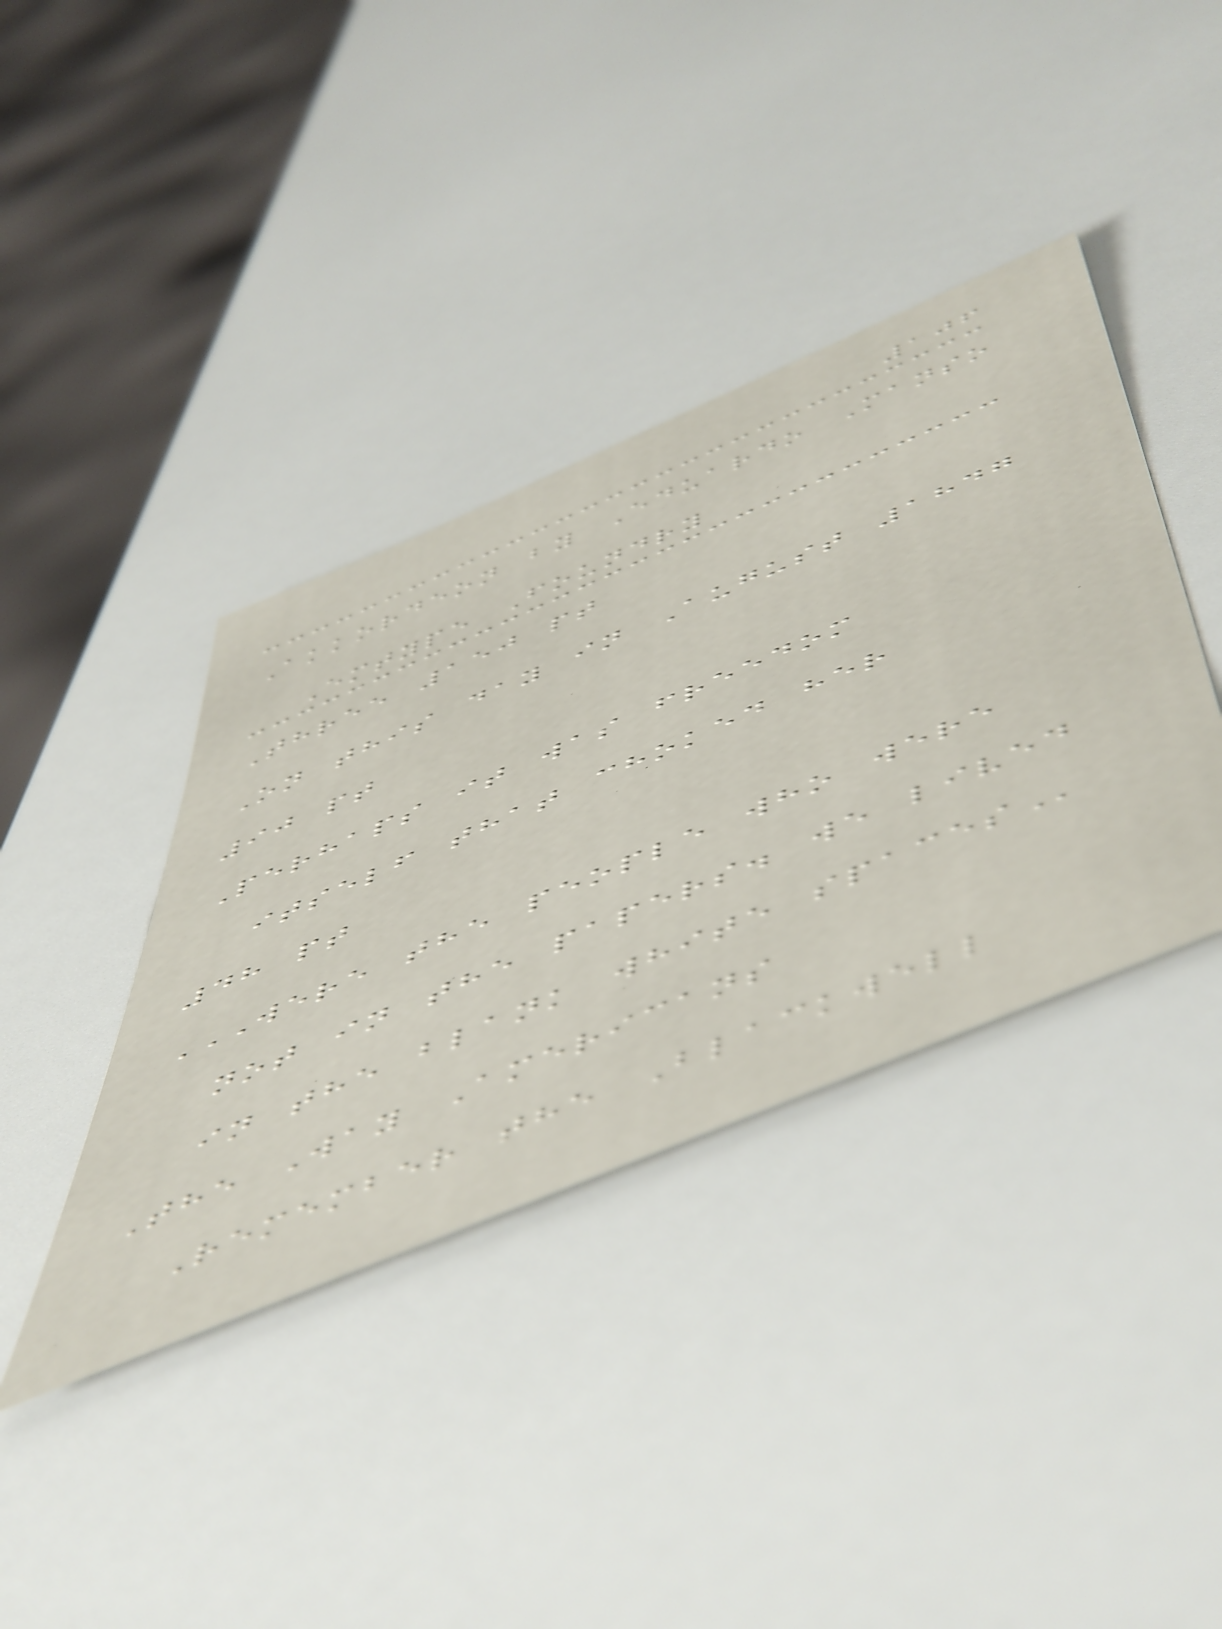106
Akkordeon by Eduardo Manso
Emtype Foundry
Three 150 pt
On this day in August 1847
90 pt
Perhaps it was freedom
itself that choked her
48 pt
WERE THE PEOPLE WHO WERE
NOT IN THE PAPERS. WE LIVED
IN THE BLANK WHITE SPACES
The Way Americans
Remember the Blackwell
